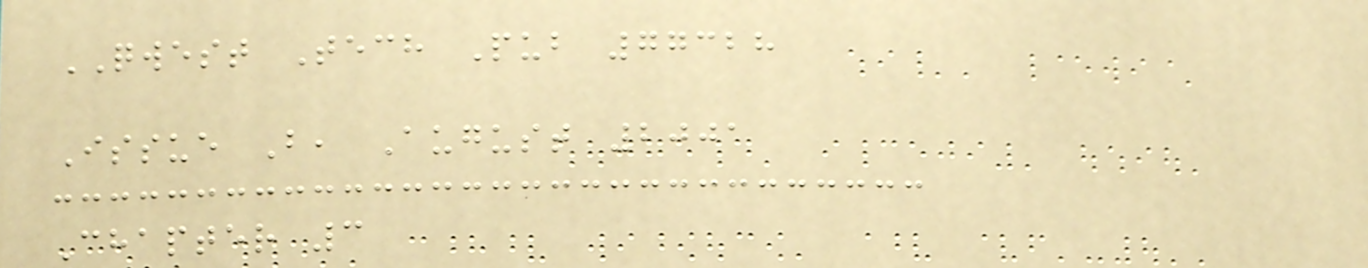QWEST Tech Pub 77328
Issue B, August 2001
Chapter 3
